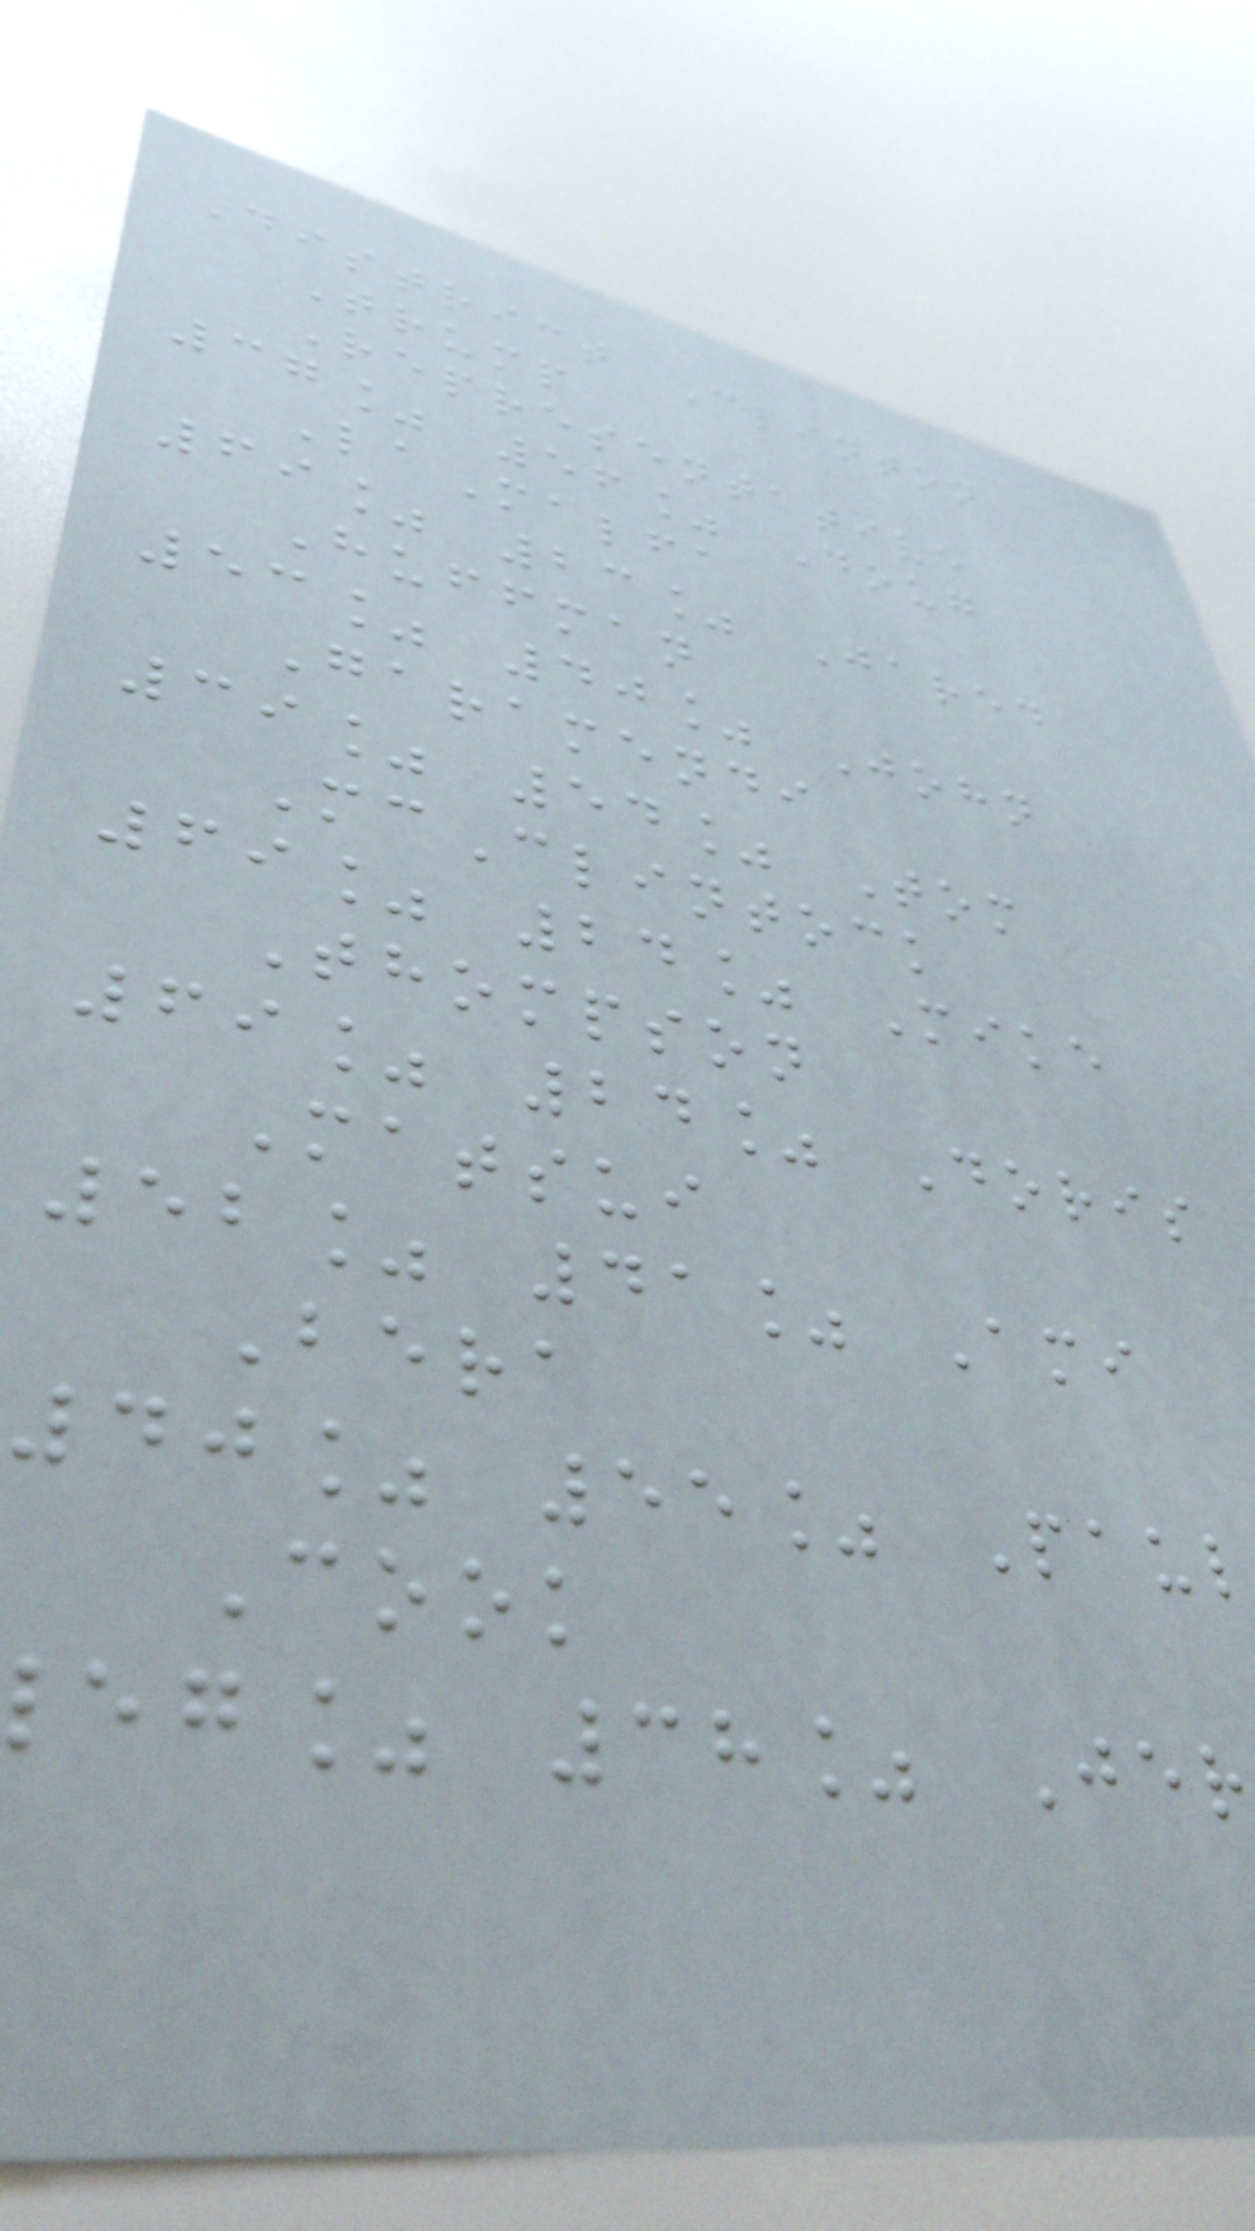District Clinton
Trump
Representative
37% 56% Doug
LaMalfa
69% 23% Jared
Huffman
53% 40% John
Garamendi
39% 54% Tom
McClintock
69% 24% Mike
Thompson
69% 24% Doris
Matsui
52% 41% Ami
Bera
40% 55% Paul
Cook
eg% 38% Jer
